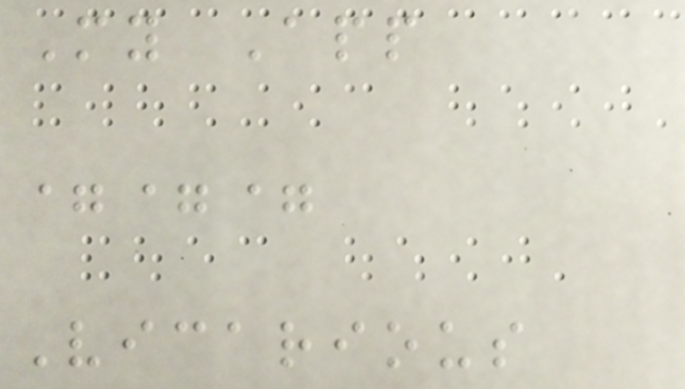My App
===
Vicarious
